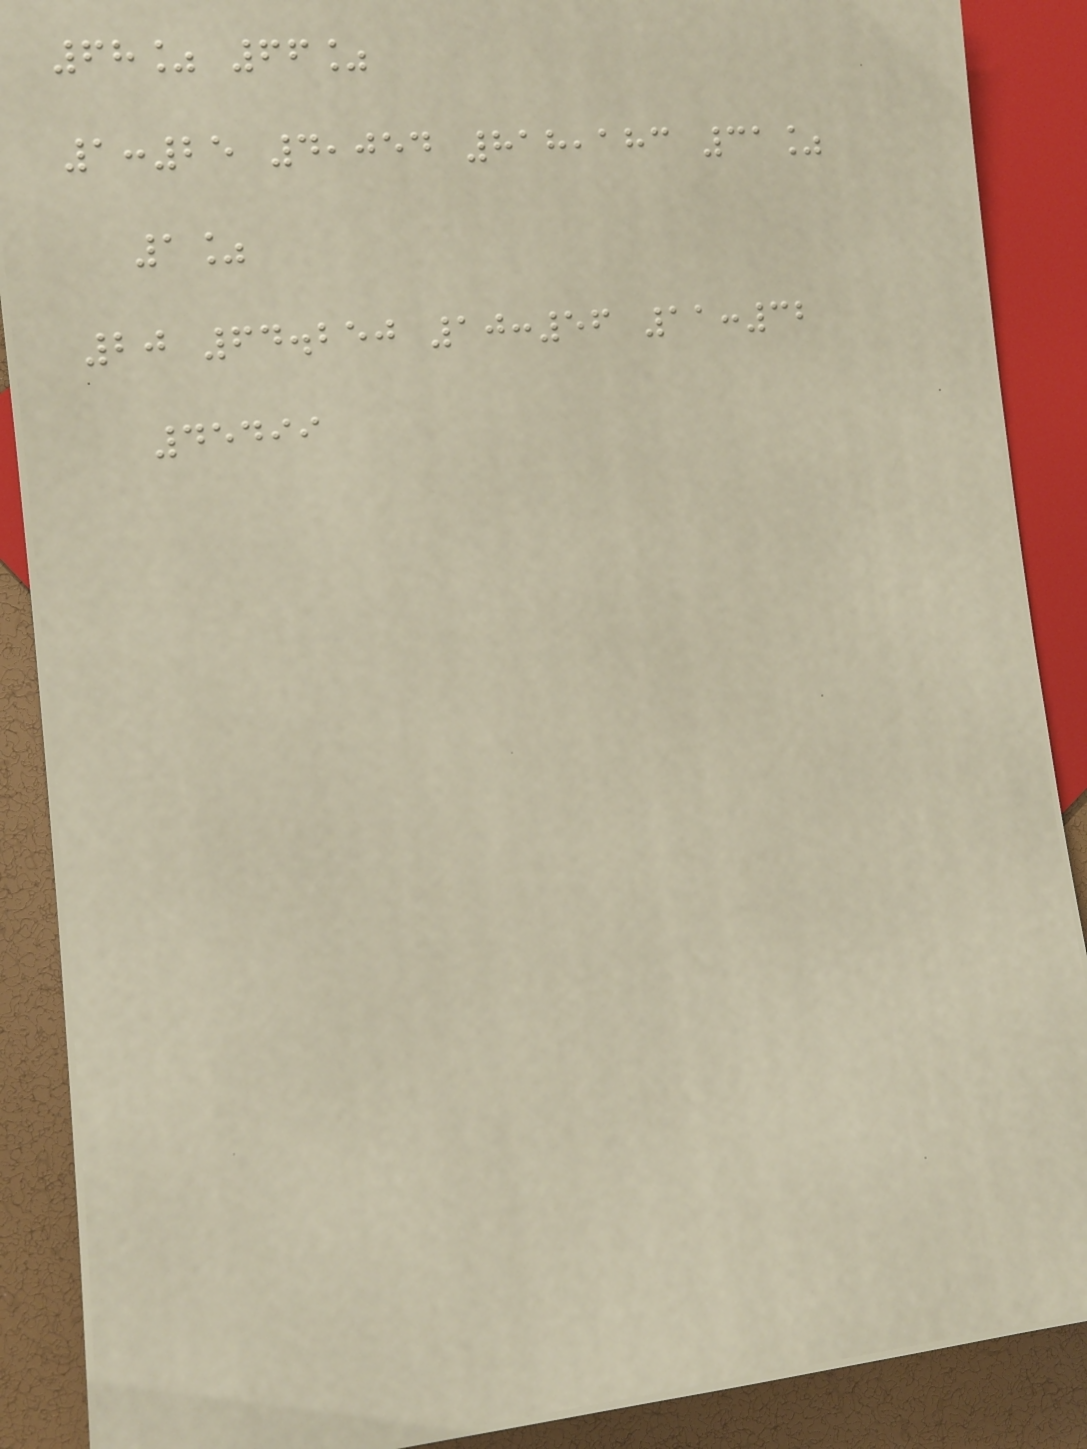68% 66%
1:25 4,054 818,183 31%
1%
20 64.250 10:56 11:32
45499
